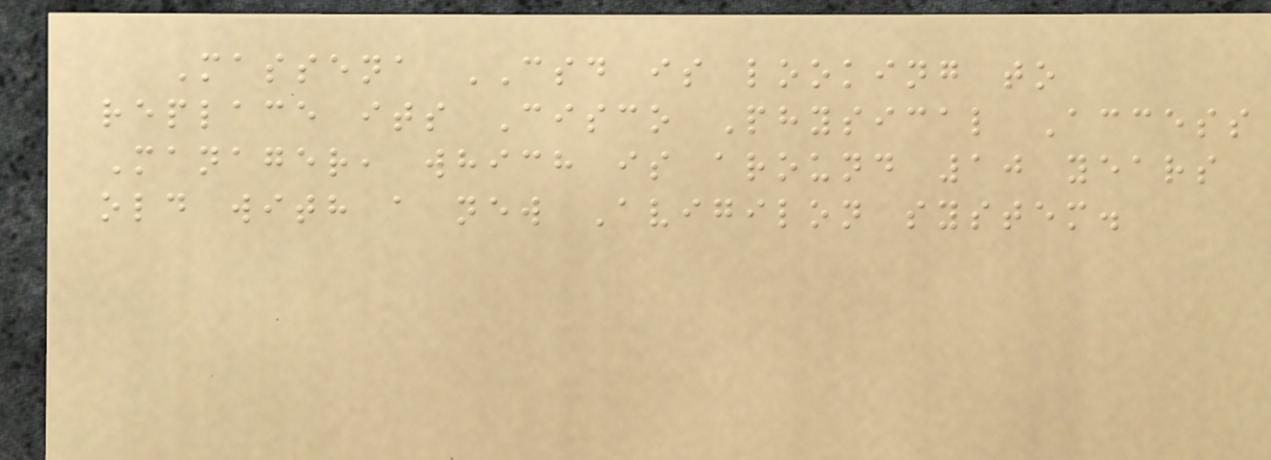Massena CSD is looking to
replace its Cisco Physical Access
Manager, which is around 10 years
old with a new Avigilon system.
